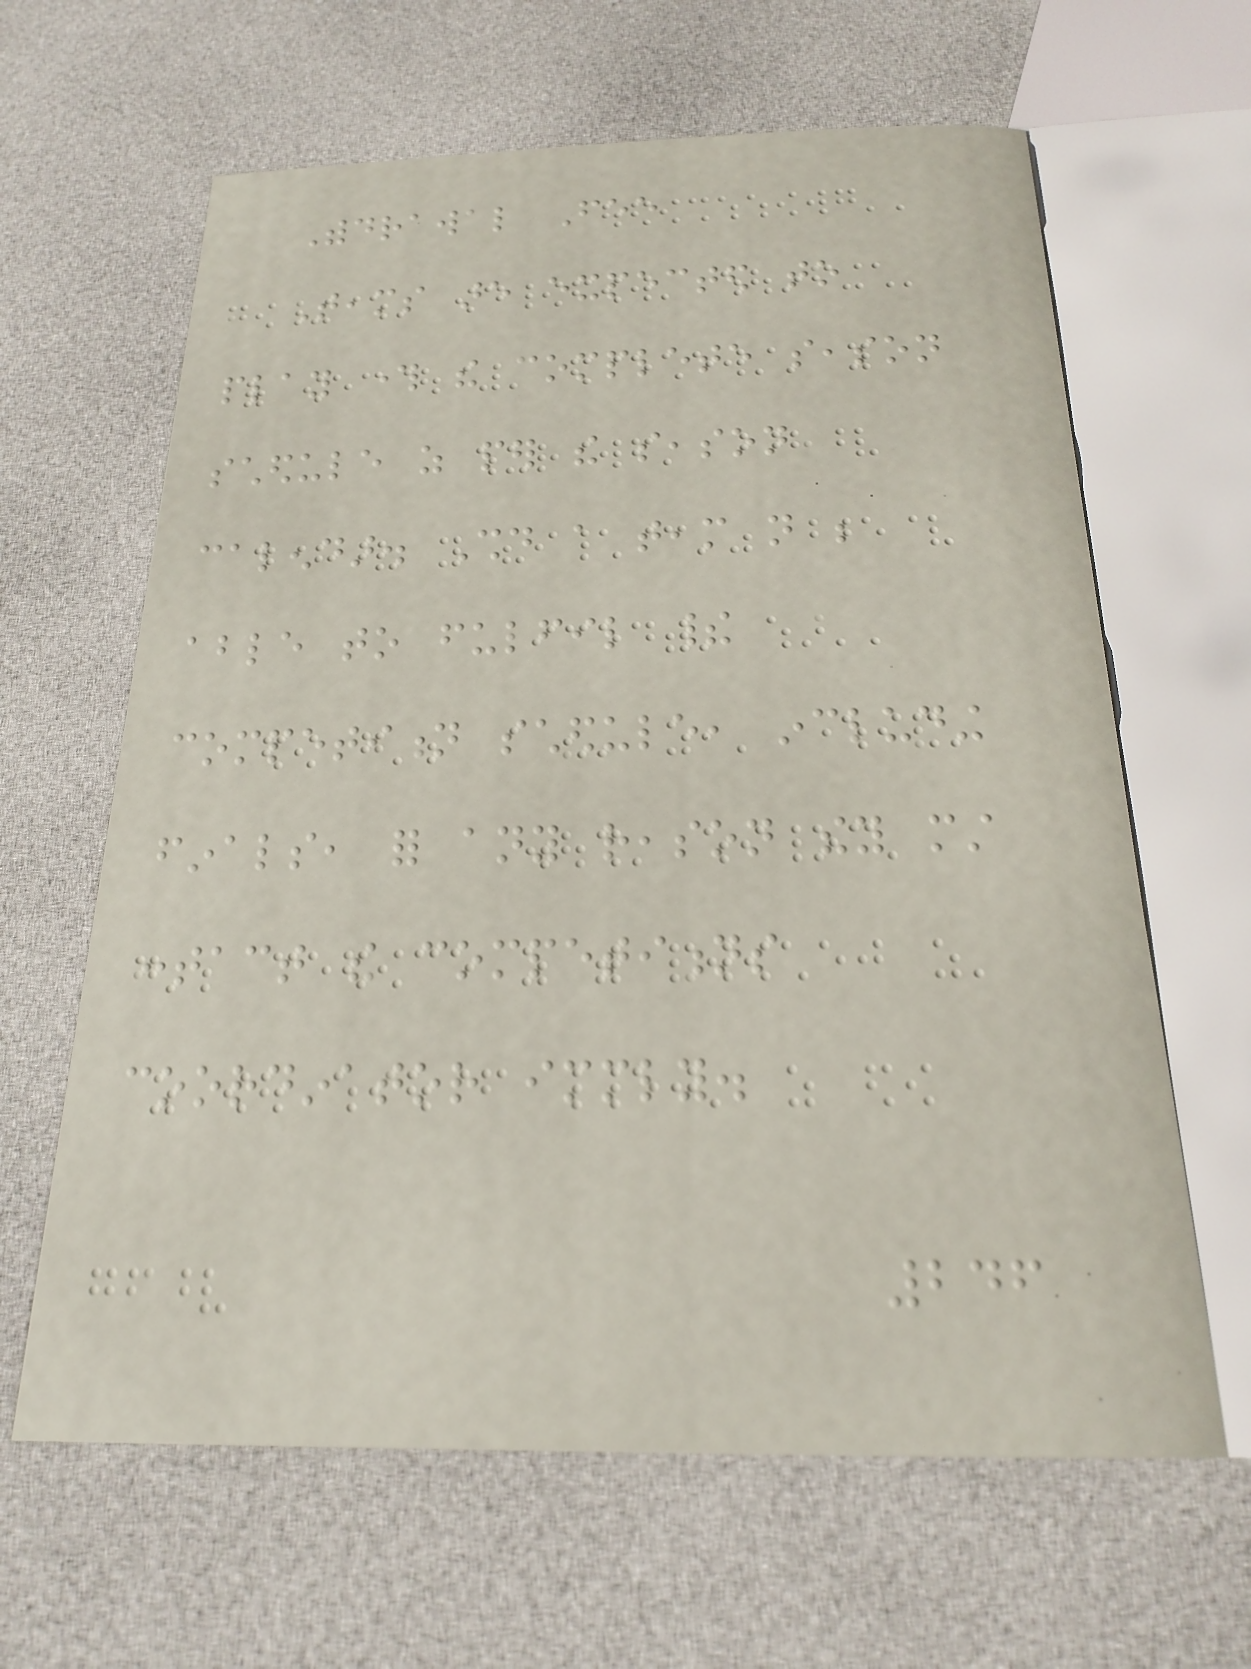Withdrawal Fee
Teams are expected to
play through the complete season
schedule as per the season
calendar. Should a team not be
able to fulfil their
competition schedule, including
finals, for any reason they must
contact the competitions
coordinator immediately.
246
